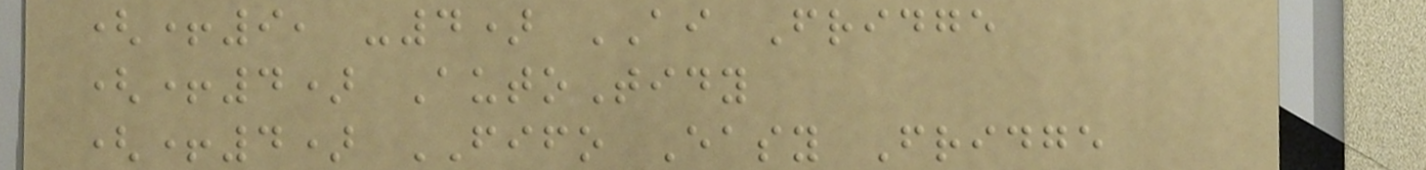(+9, -4) AI Fridge
(+4) AutoTidy
(+4) FIFO Easy Fridge
